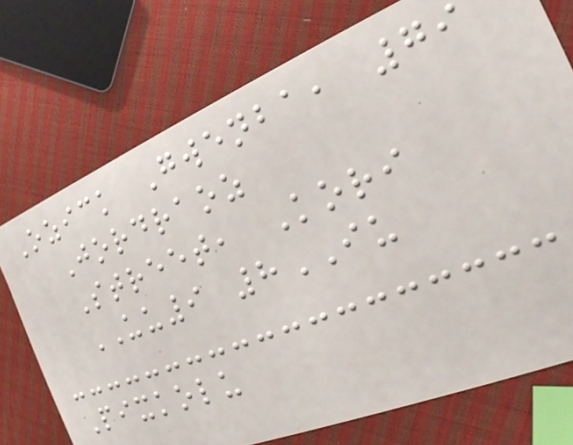Ozick Gwenba, 79
Jordraoz
Street, Kori
UU9 8IU
Pixkolu
